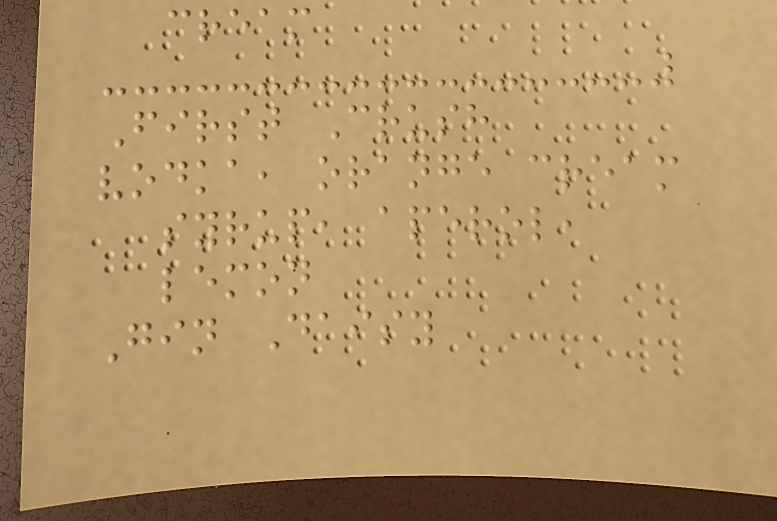cream
First Crush
vodka, orange cream
syrup, aperol,
lemon
Gin Daisy
